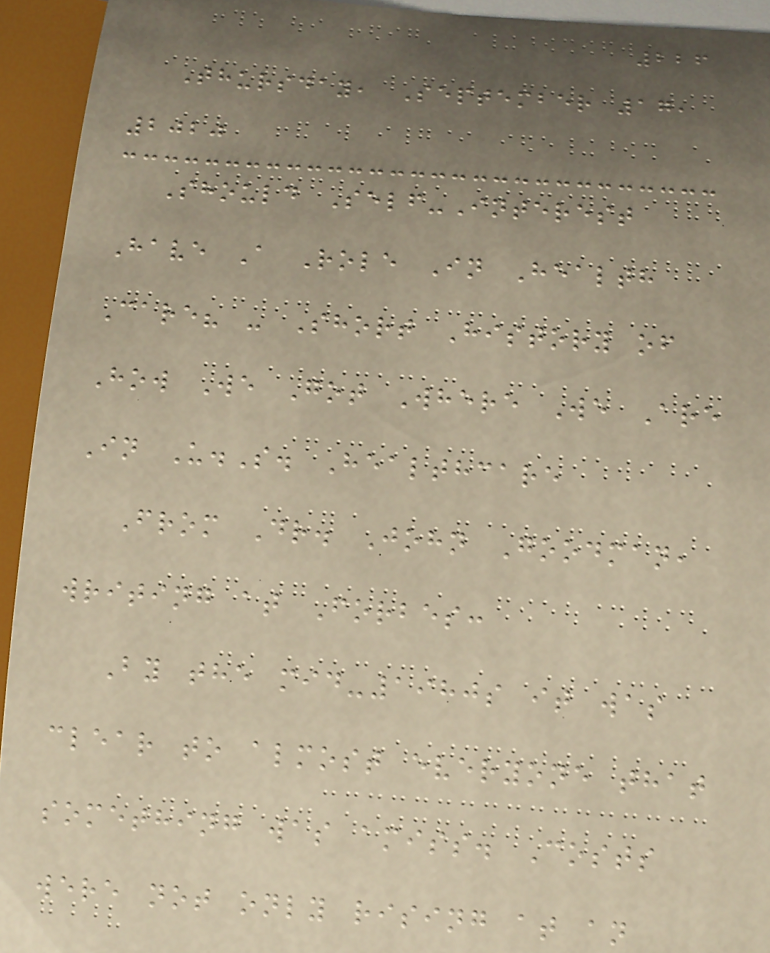226
Thursday, September 17,
2020
Should Self-Interest
Have A Role In Health
Care? - Short History of
How We Got Where We Are
In U.S. Healthcare
From Dr. John Goodman,
writing at Forbes:
By the mid-1980s it was
clear to almost everyone that
something was amiss. Costs
were not only rising at an
